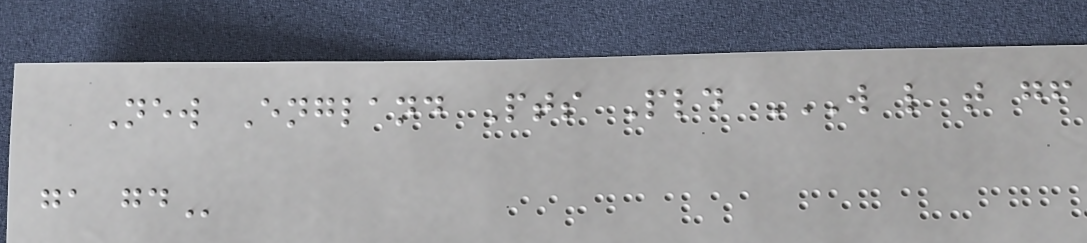New England Pts Pld W L T GF
GA GD
